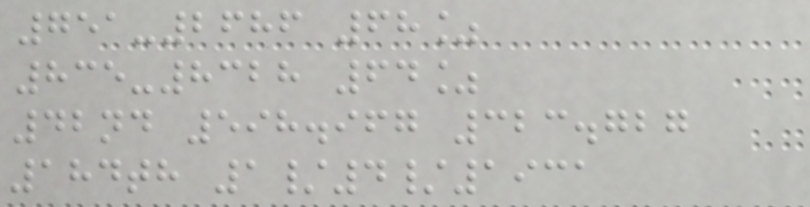751-2686 68%
835-8328 64%
42nd 598.967 323.727
184th 1/4/1931
